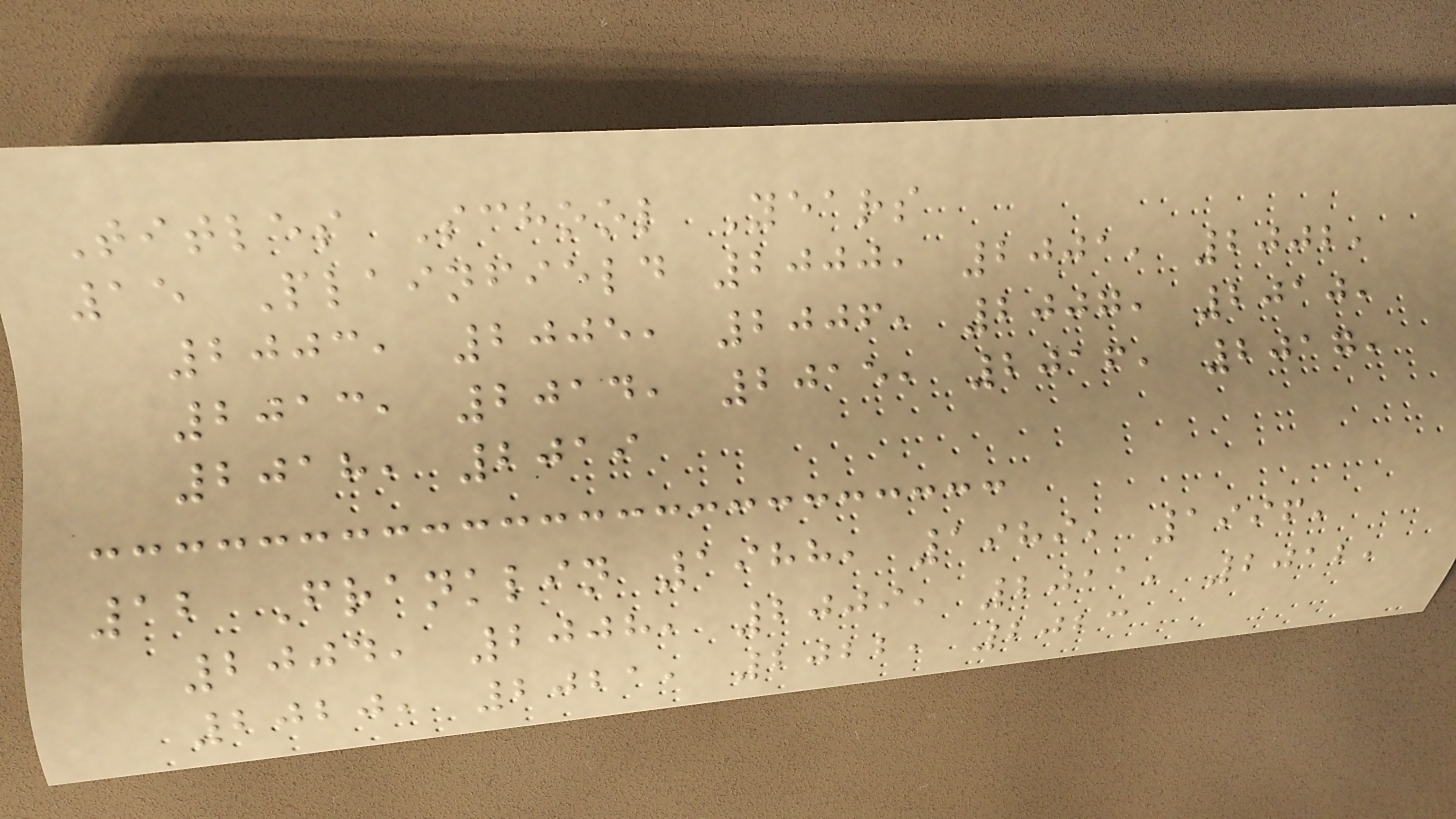Titles School Years
15 Plainfield 2000, 2001, 2002,
2003, 2005, 2006, 2007, 2010,
2013, 2014, 2015, 2016, 2017,
2018, 2019
12 Franklin 1988, 1989, 1996,
2004, 2008, 2009, 2011, 2012,
2020, 2021, 2022, 2023
